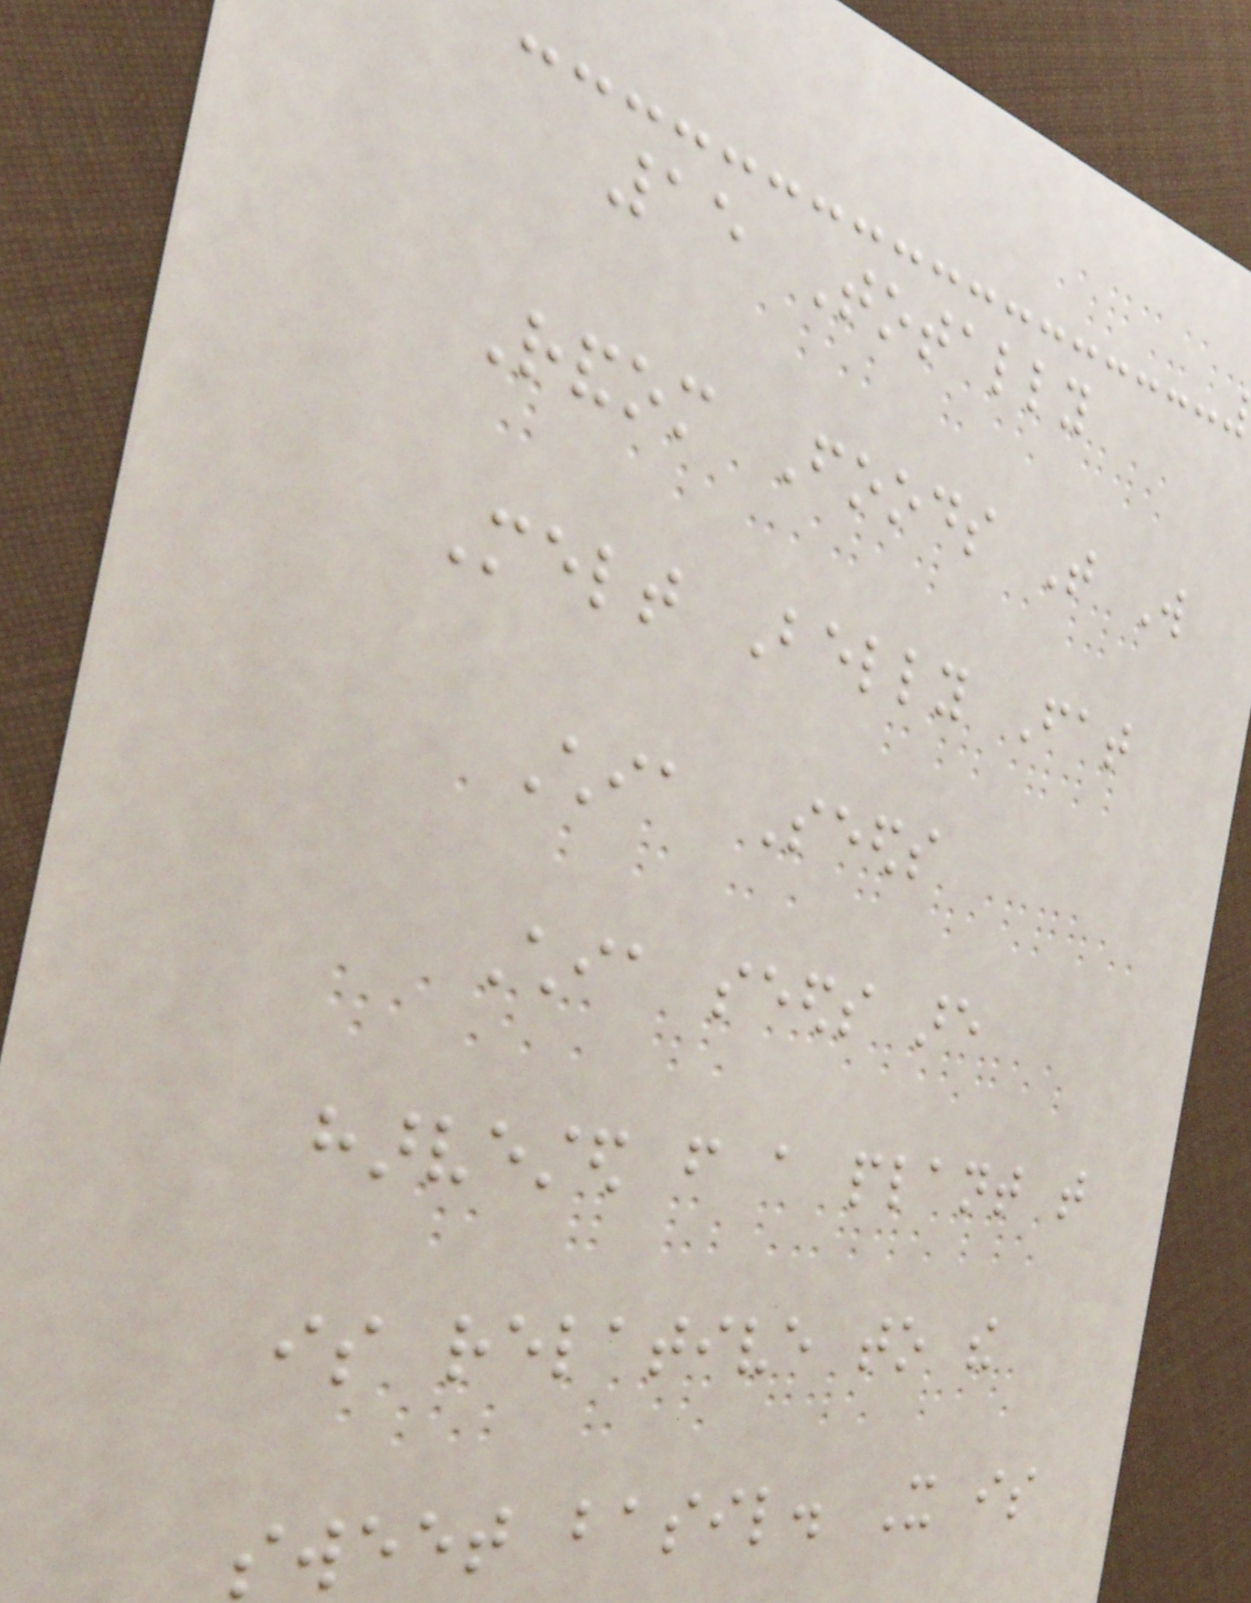15 Totally
Random Foods That Will
Melt Belly Fat
Chia Seeds
Chia seeds are
harvested from a plant that
is relative to the
sweet basil. It is
